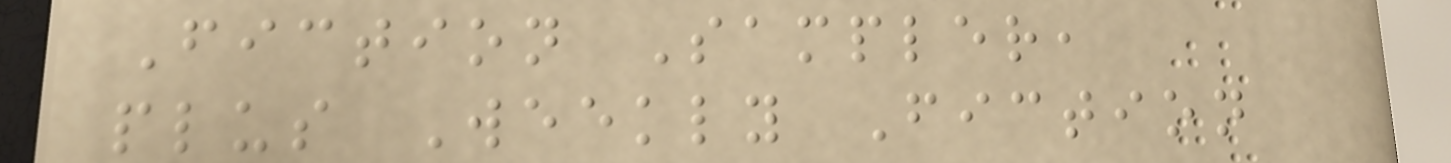Fiction Sampler,
plus Weekly Fiction
